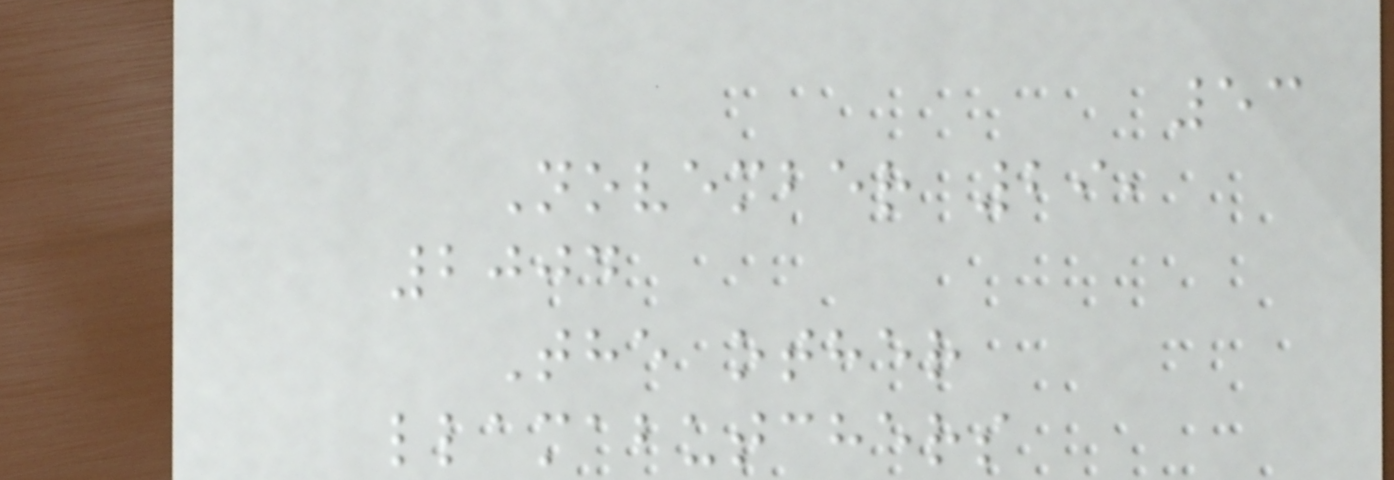53
November 29,
2004
The other
llamabutchers
